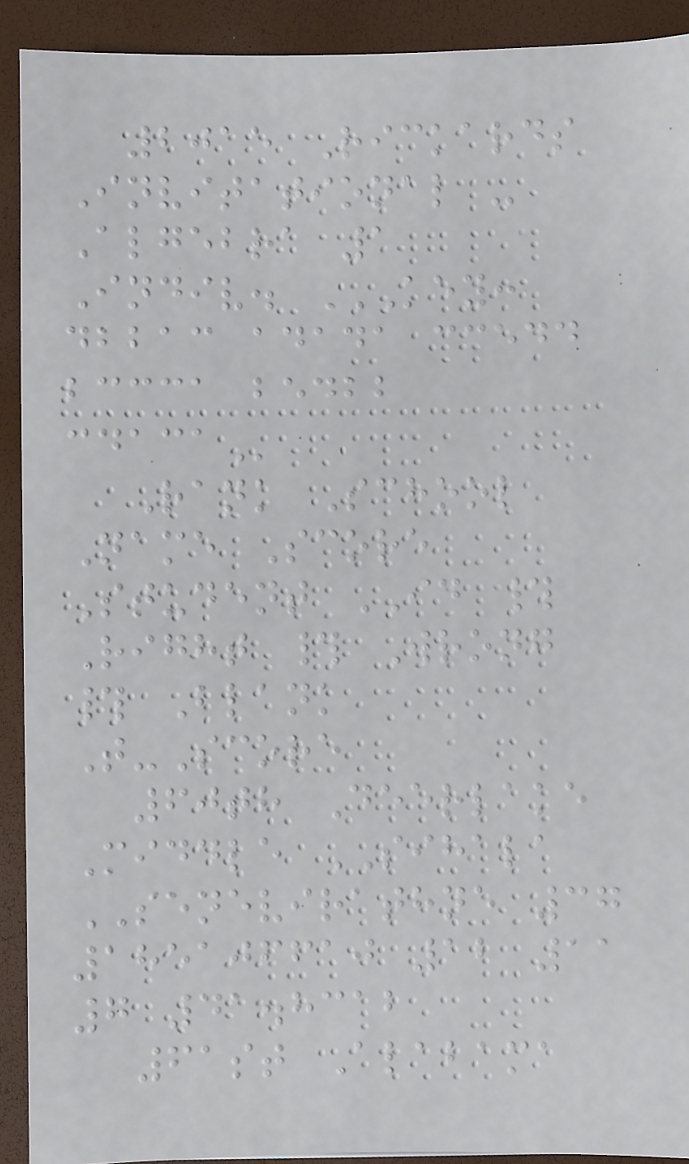2015 Rickards
Invitational -
Algebra 1
Indiv. KEY:
DBBAC ADADA CCEDD
BCCCA BEDBB
CDACA
Rank School
Name Score
Student ID #
Right # Wrong
# Blank
T-Score
60th Deerlake
Middle SIHALA
SENEVIRATHNE 37
185106610 12 11
7 41.8312
61st Alabama
